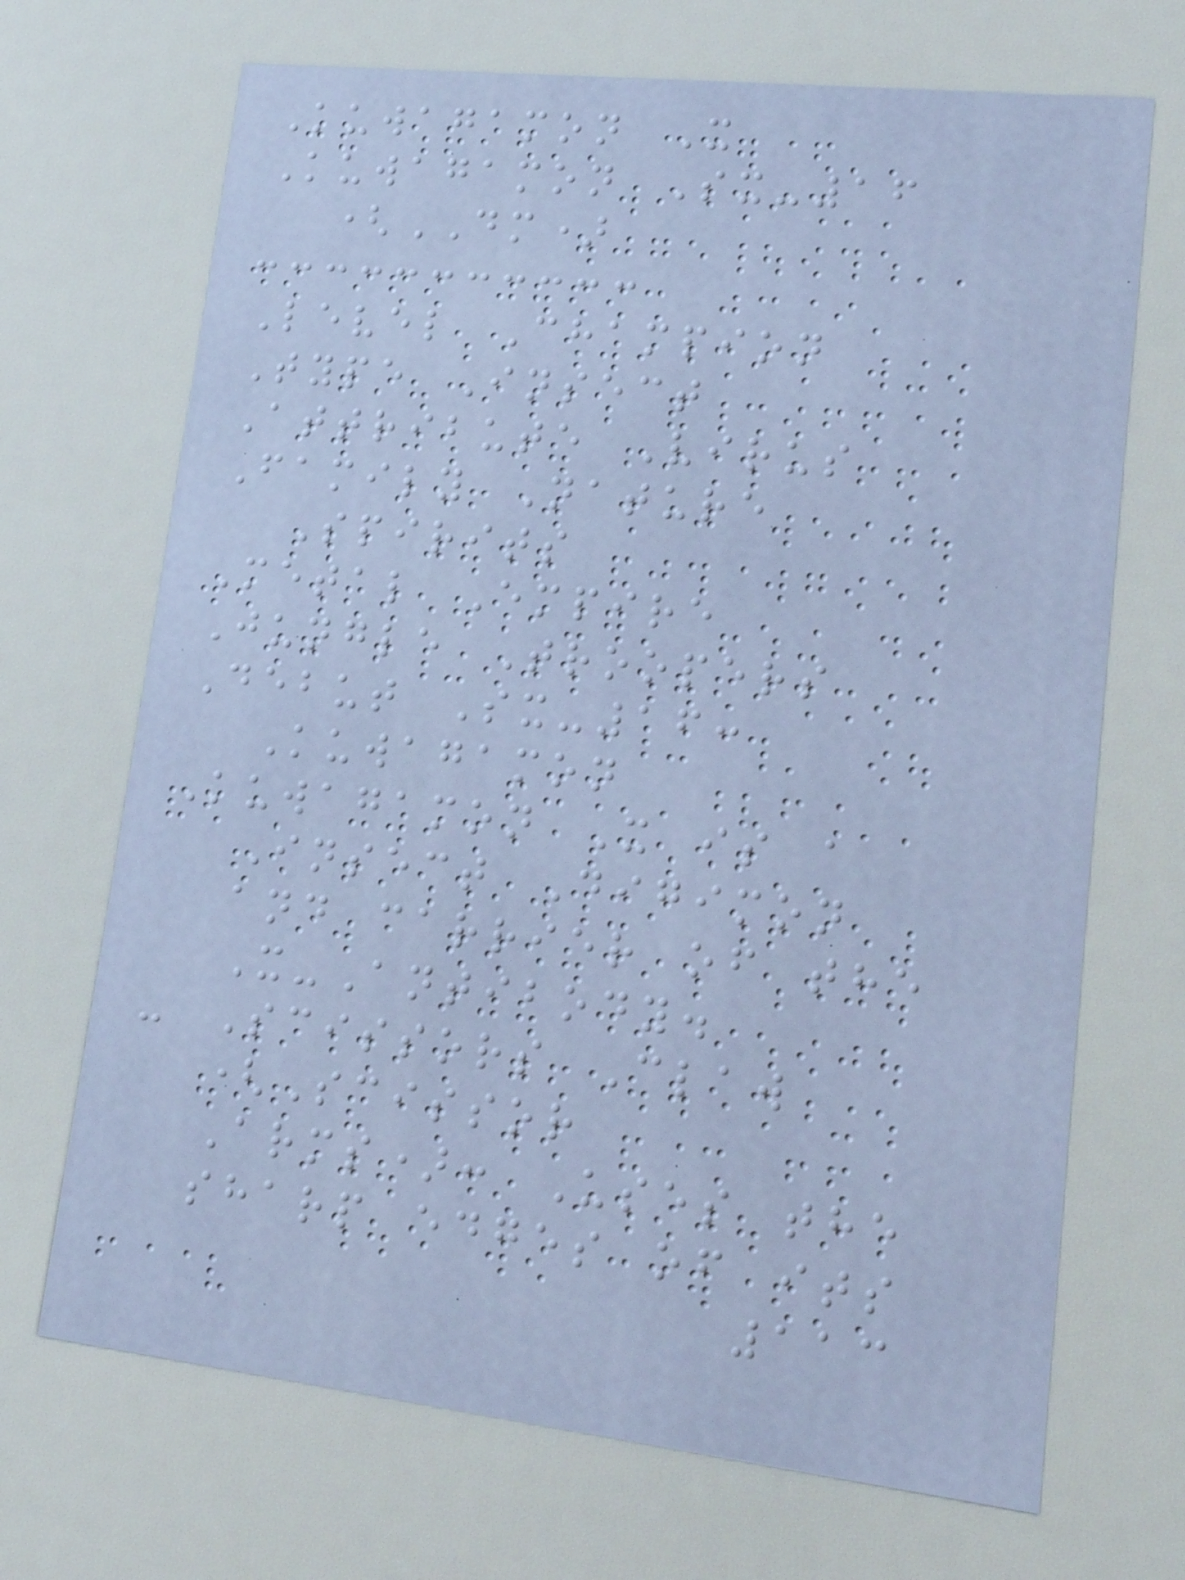Kuwagamon X
Kuwagamon Sx-16
(DM)
Level Champion
Type Insect
Attribute Virus
Family Nature
Spirits
Metal Empire
Jungle Troopers
Debut Sx-16:
Kuwagamon
Kuwagamon X is a
Insect Digimon
and carrier of the
X-Antibody.
- Scissors Claw
(Scissor
Arms): Uses the
sharp edges of its
113
